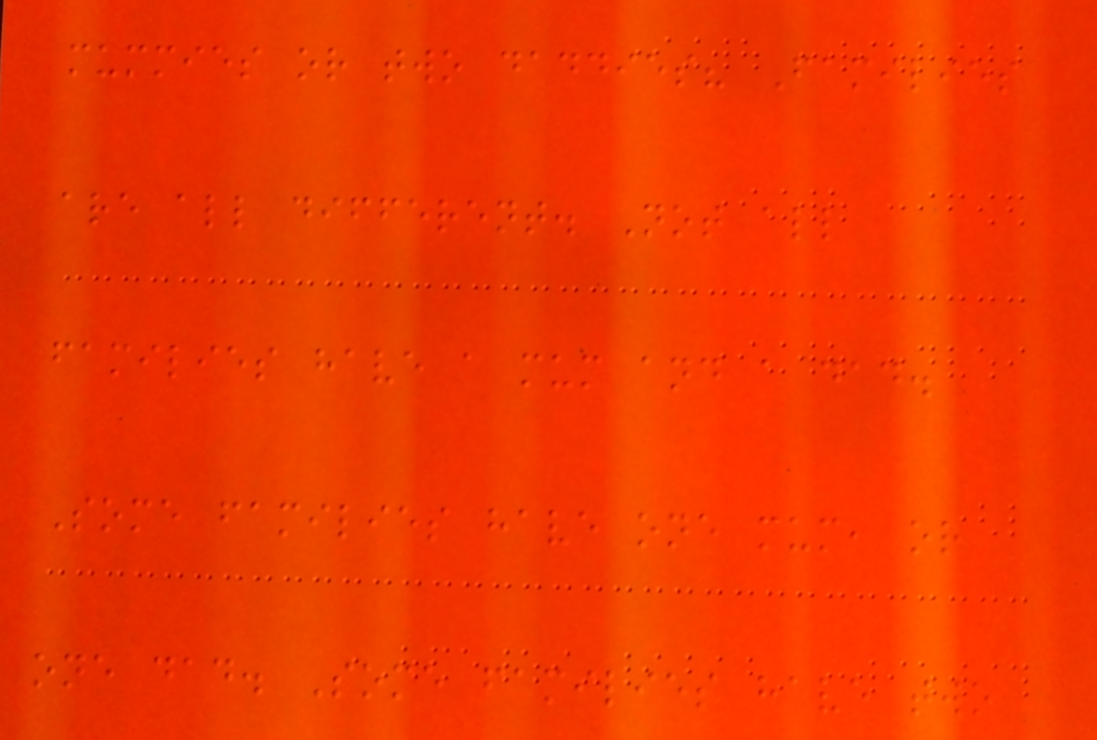mummies or two daddies? Families
are all different. Not all
families have a mum and a dad.
Some families have one mum, or
one dad. Some families have two
